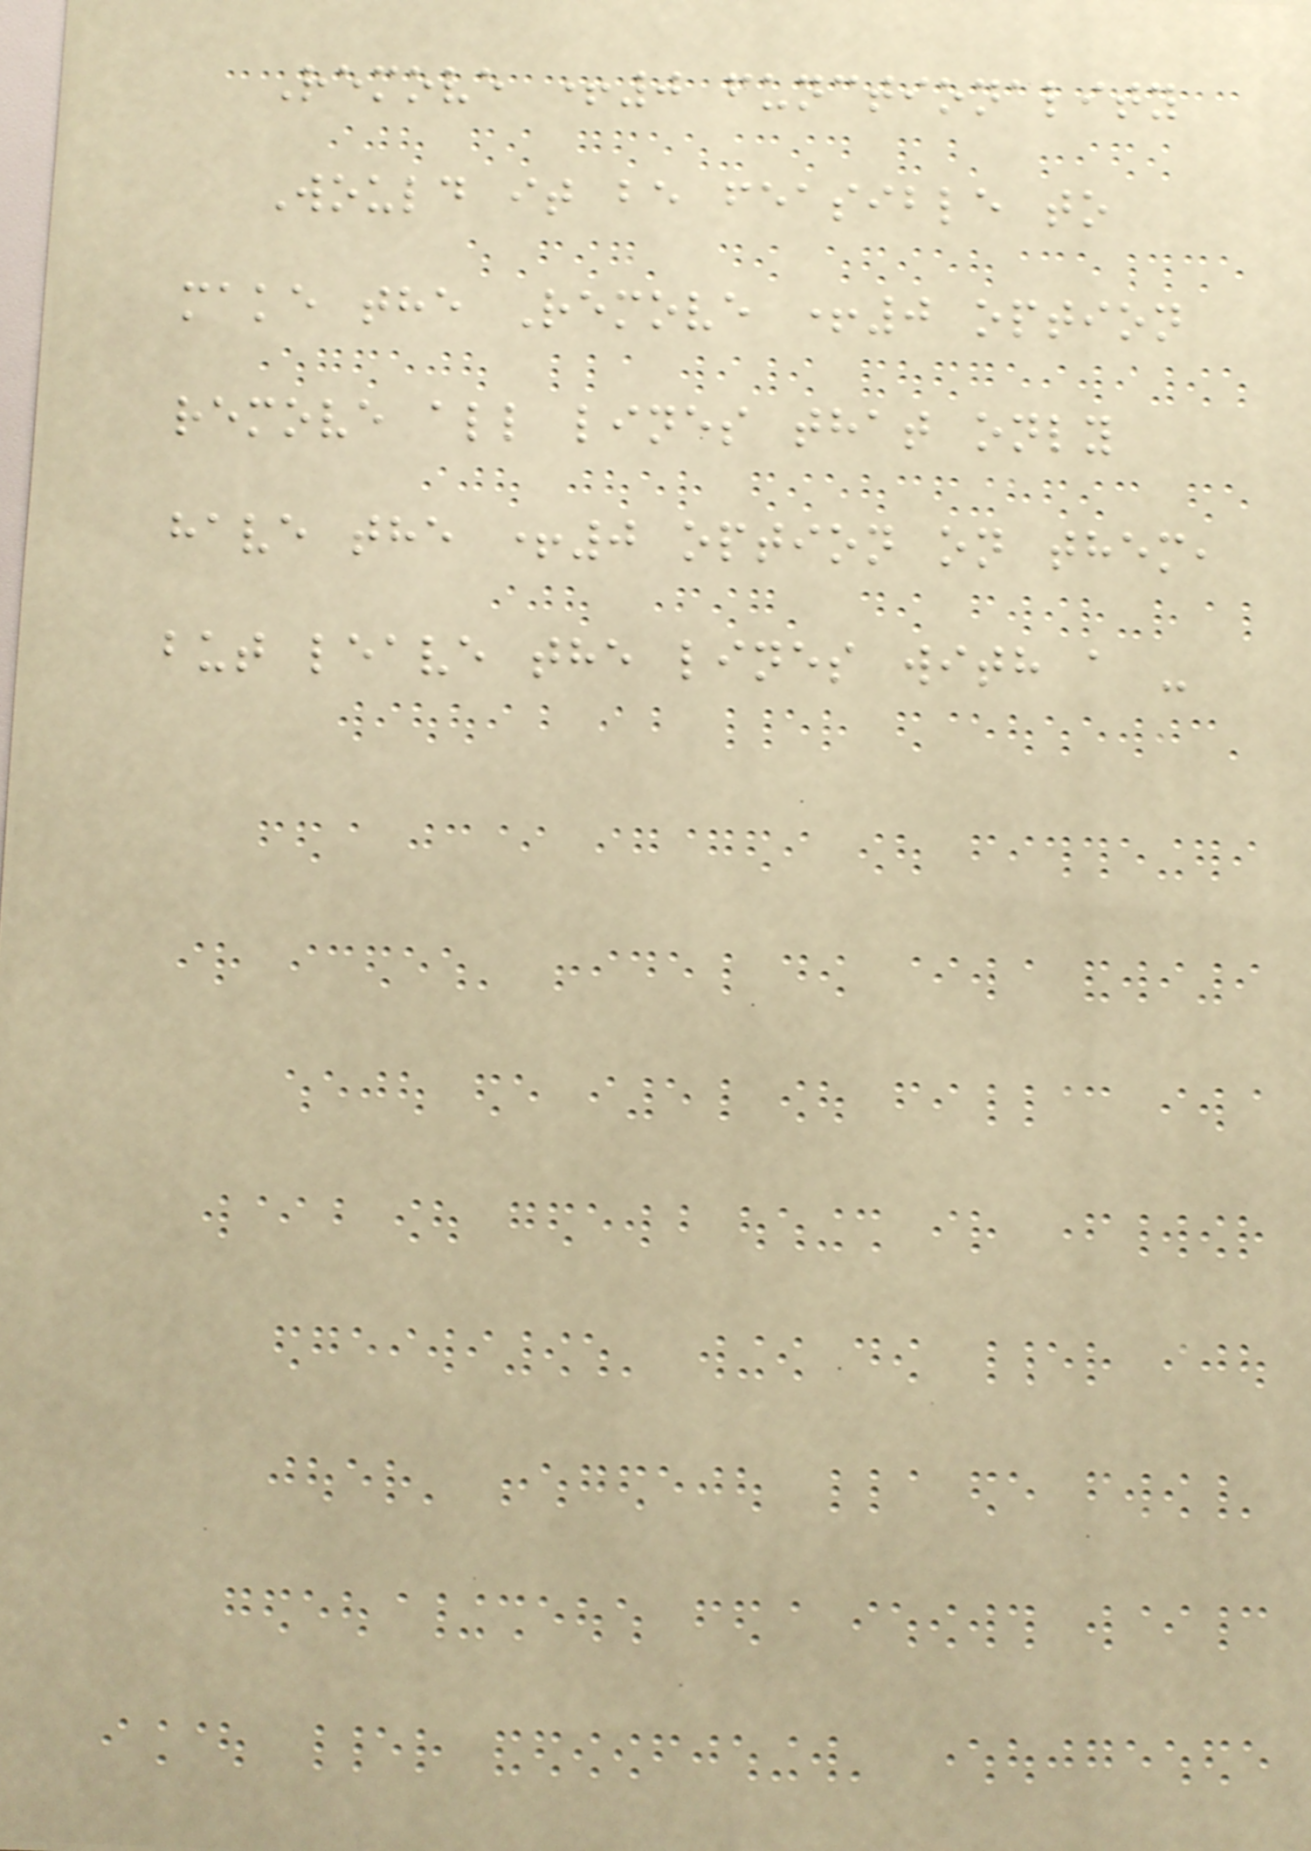Remove +0 functionality
Would it be feasible to
make the Remove +0 option
remove all lines that only
have the +0 option on them,
but leave the lines with a -
